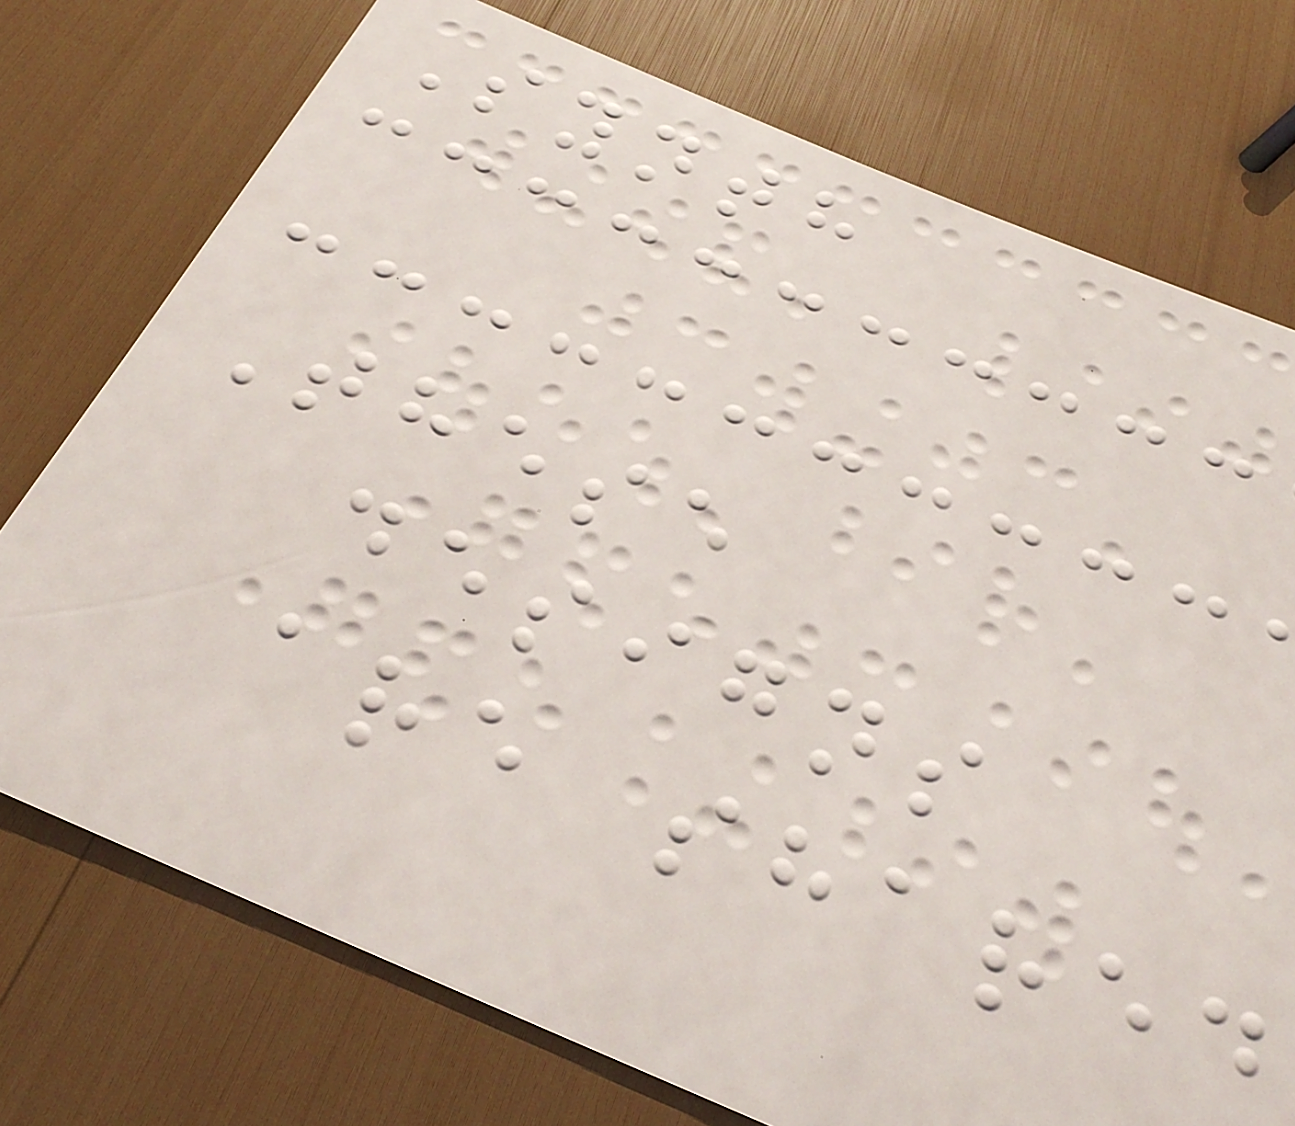Synth
These
designs
are shared
